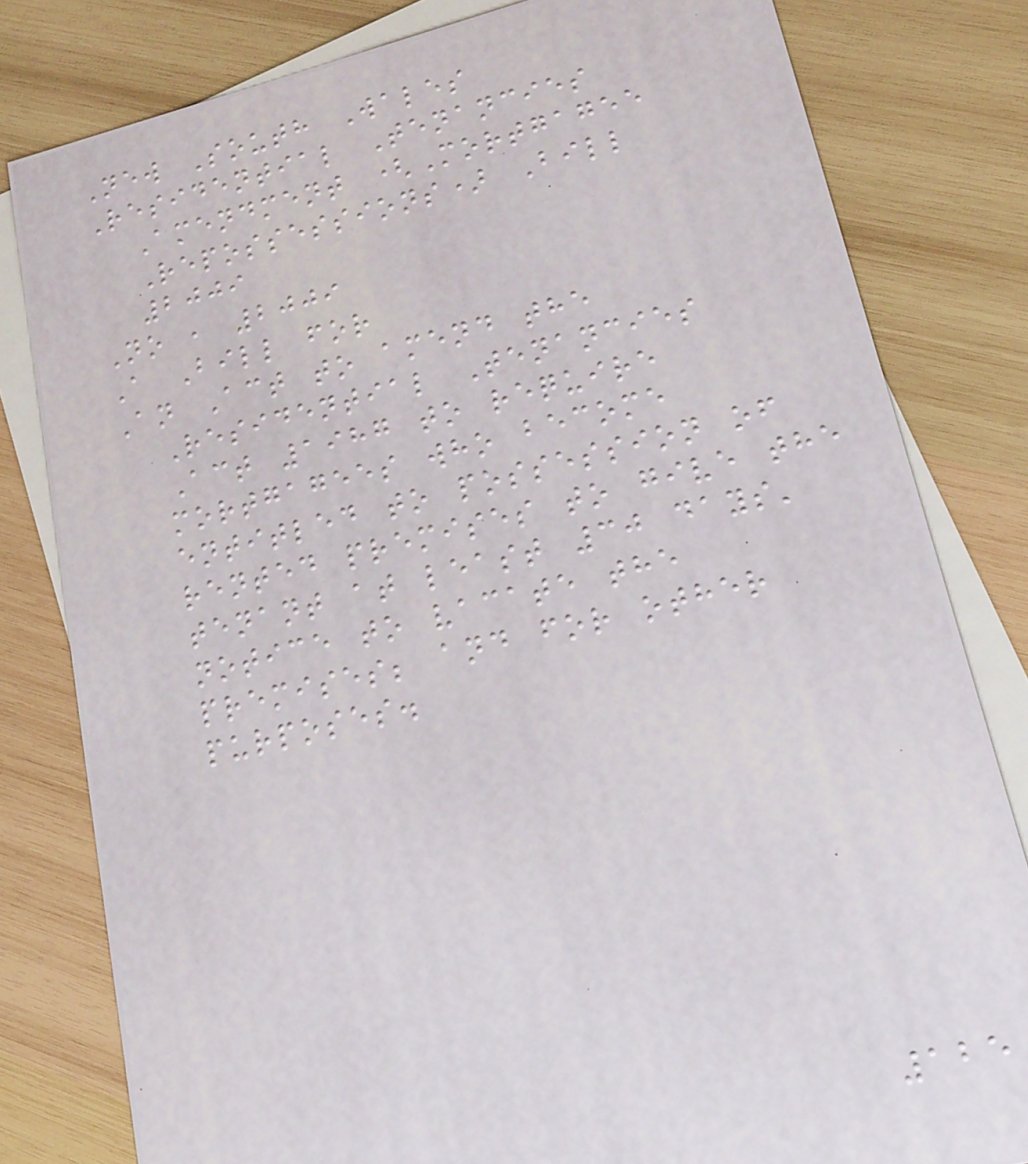New South Wales
Residential Tenancies
Amendment (Mortgagee
Repossessions) Bill
2009
No , 2009
A Bill for
An Act to amend the
Residential Tenancies
Act 1987 to require
mortgagees who become
entitled to possession of
rented premises to give the
tenant at least 30 days'
notice to vacate the
premises; and for other
purposes.
125
